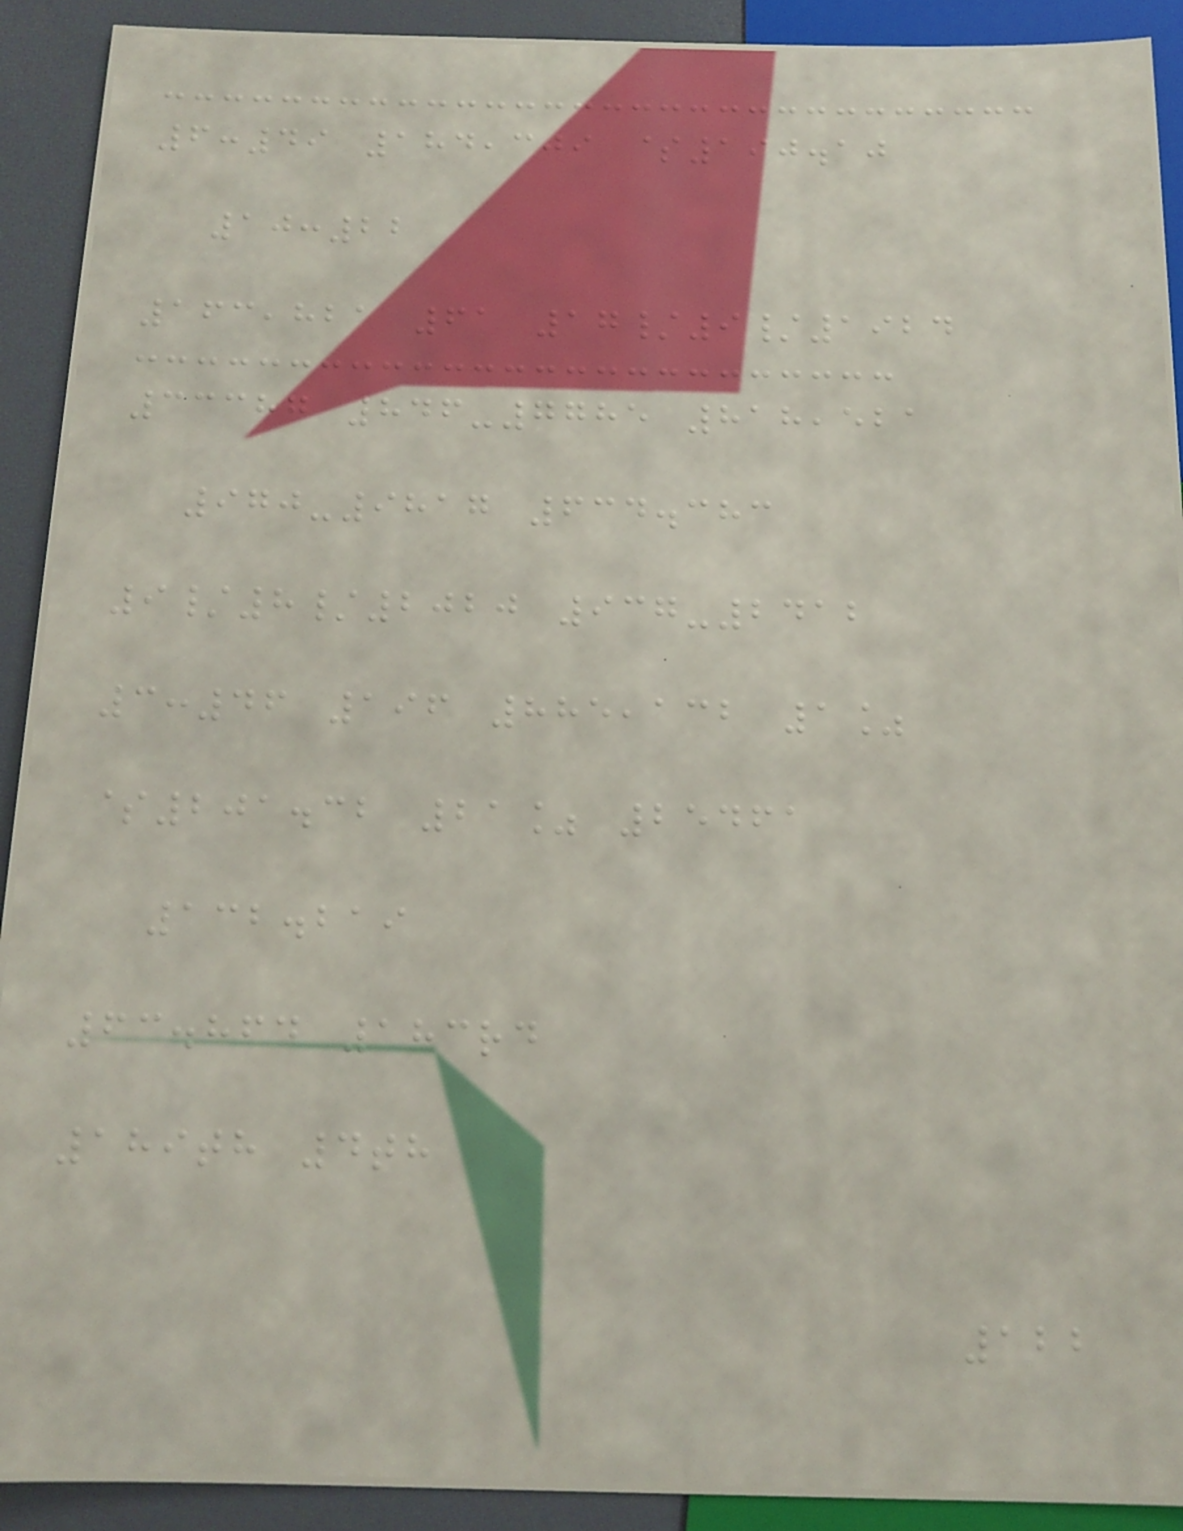6:49 184,309 $190.10
10:22
163,821 61 17/9/1924
33387 846-7785 818,521
970-9817 634.383
9/8/2020 937-2412
3:46 196 885,132 1%
$201.32 21% 25461
132.219
63.864 183rd
189th 4th
122
